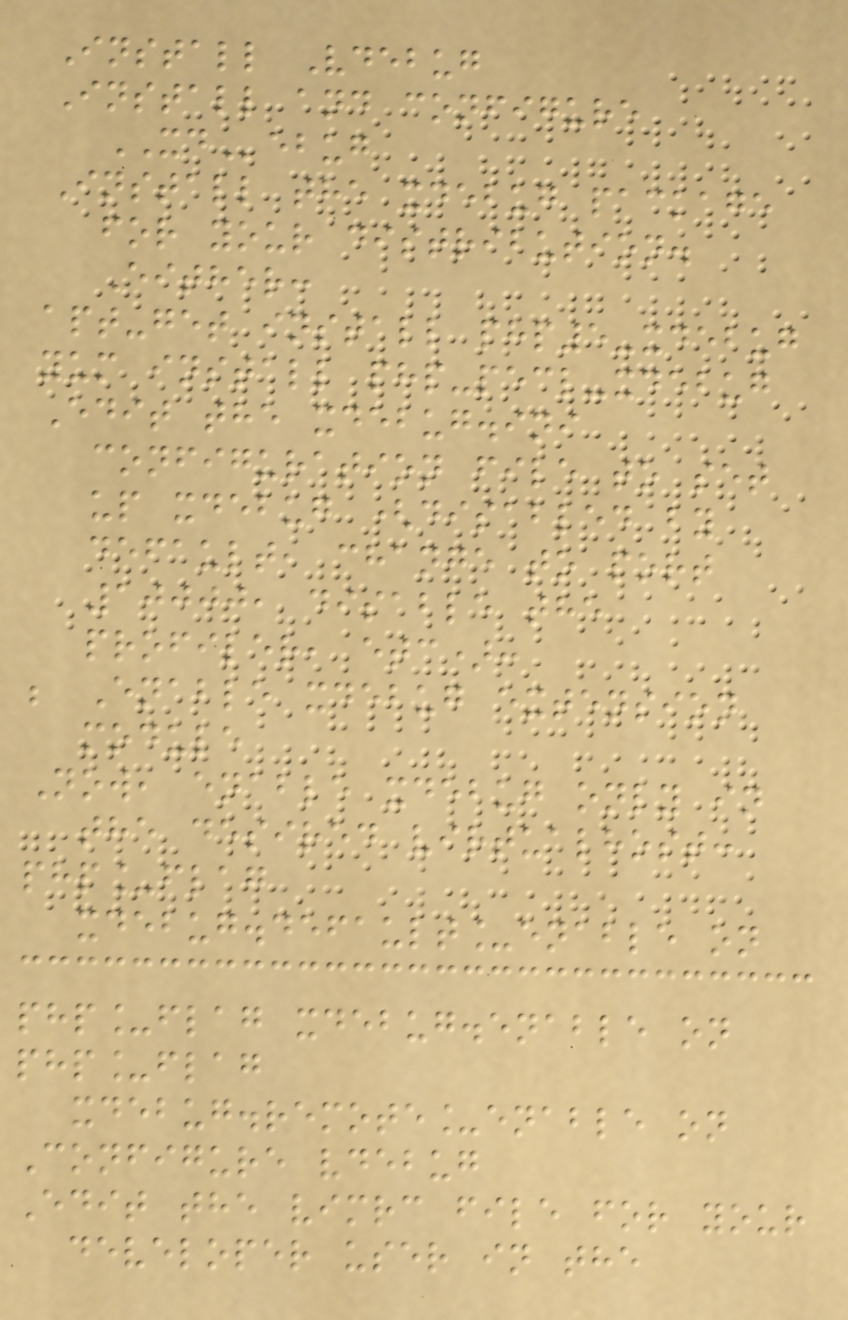Install Vdebug
Install and configure
XDebug
Install the xdebug package
for your distribution.
Either:
apt-get install php5-xdebug
yum install php-pecl-xdebug
Edit the xdebug.ini
configuration file to set
up xdebug (disabled by
default, change to port
10000, disable the
profiler, etc):
; Enable xdebug extension
module
Now, enable xdebug only in
the desired virtualhost:
php_flag
xdebug.default_enable on
php_flag xdebug.enable on
php_flag
xdebug.remote_enable on
Configure vdebug
Edit the vimrc file for your
developer user in the
